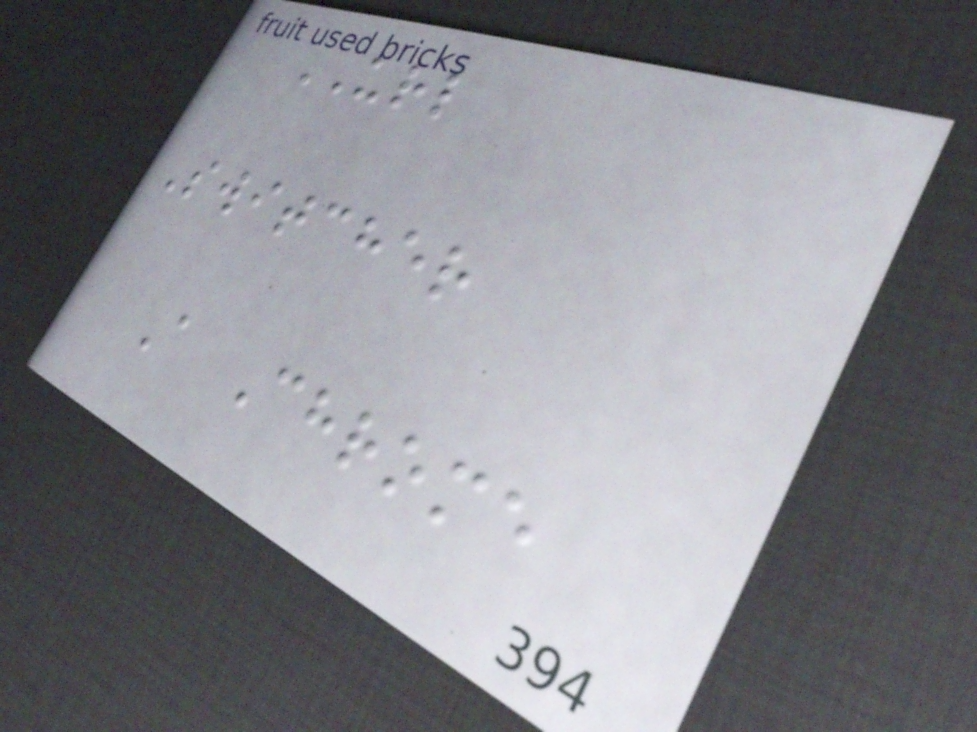URL
Switcher
A Chrome
